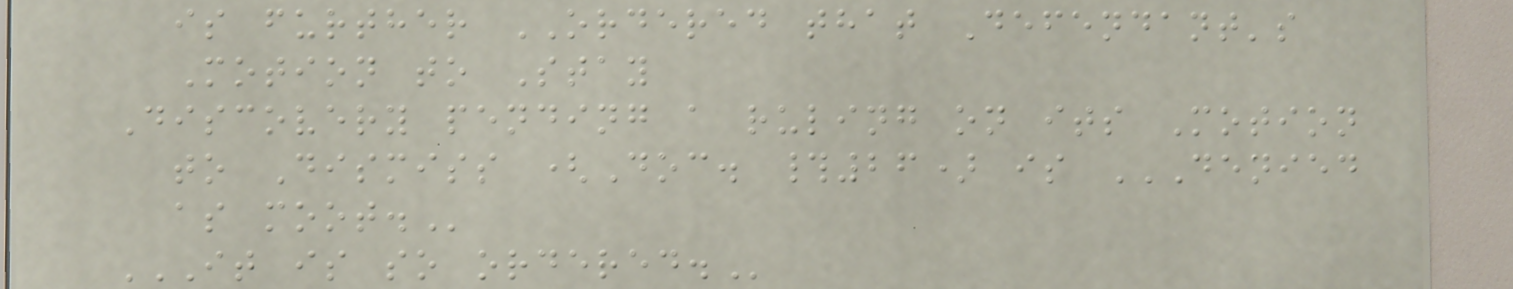is further ORDERED that Defendant's
Motion to Stay
Discovery pending a ruling on its Motion
to Dismiss (Doc. #26) is DENIED
AS MOOT.
IT IS SO ORDERED.
